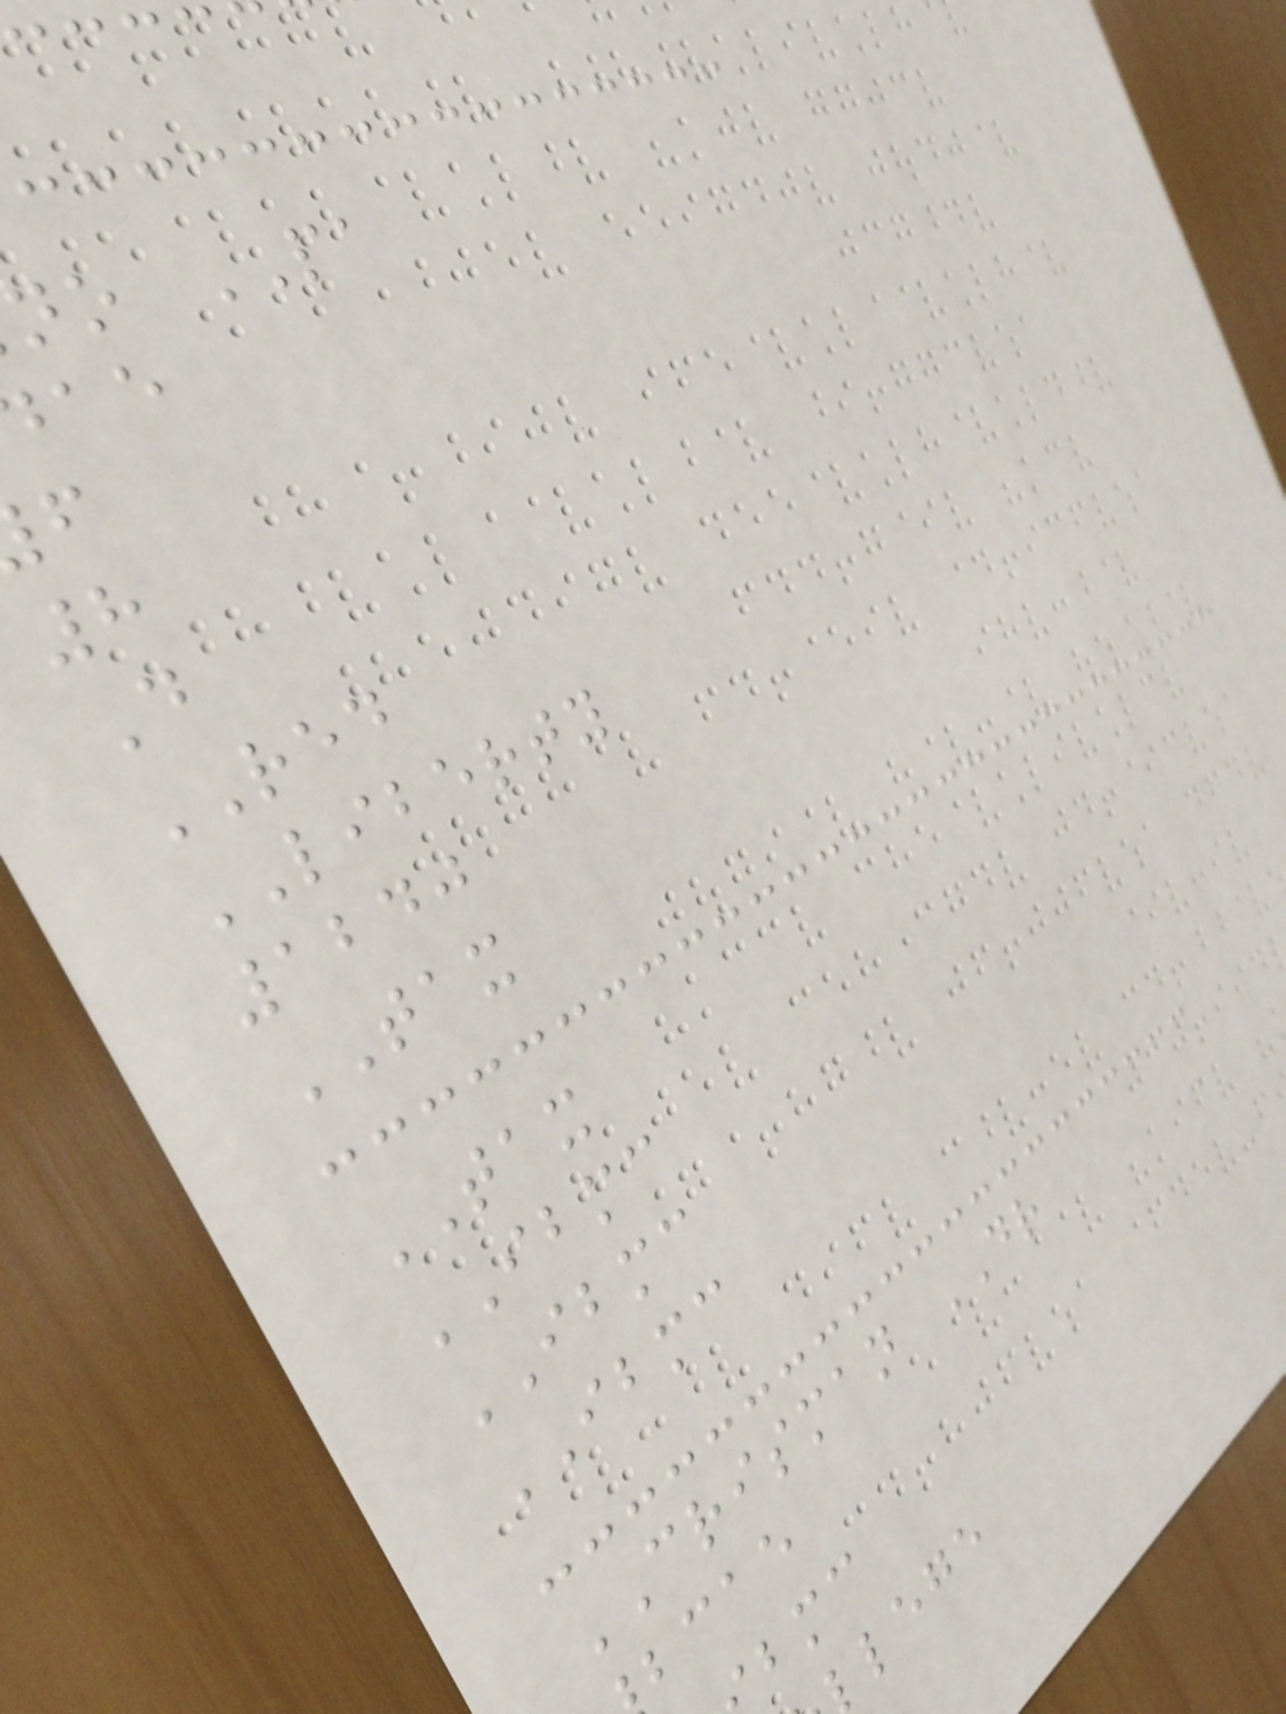no PA
8
D
RED
LIBERTY
1240
TAX
TAX
IBMC
IBMC
IBMC
CRISMAN DR
bcae
lege
